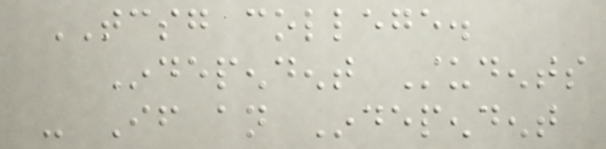TCSG college.
Independent Students
- If an Independent
